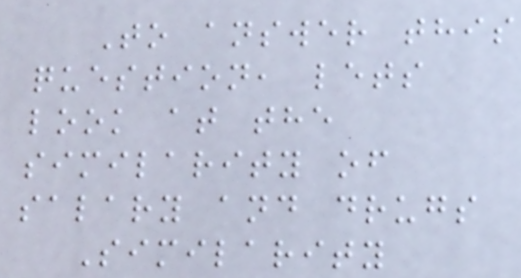To answer this
question, lets
look at the
similarity of
salary and drugs
Similarity
